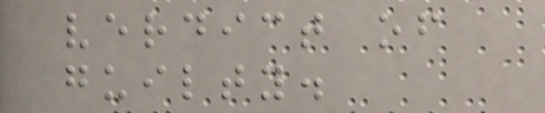verdict of
guilty.
